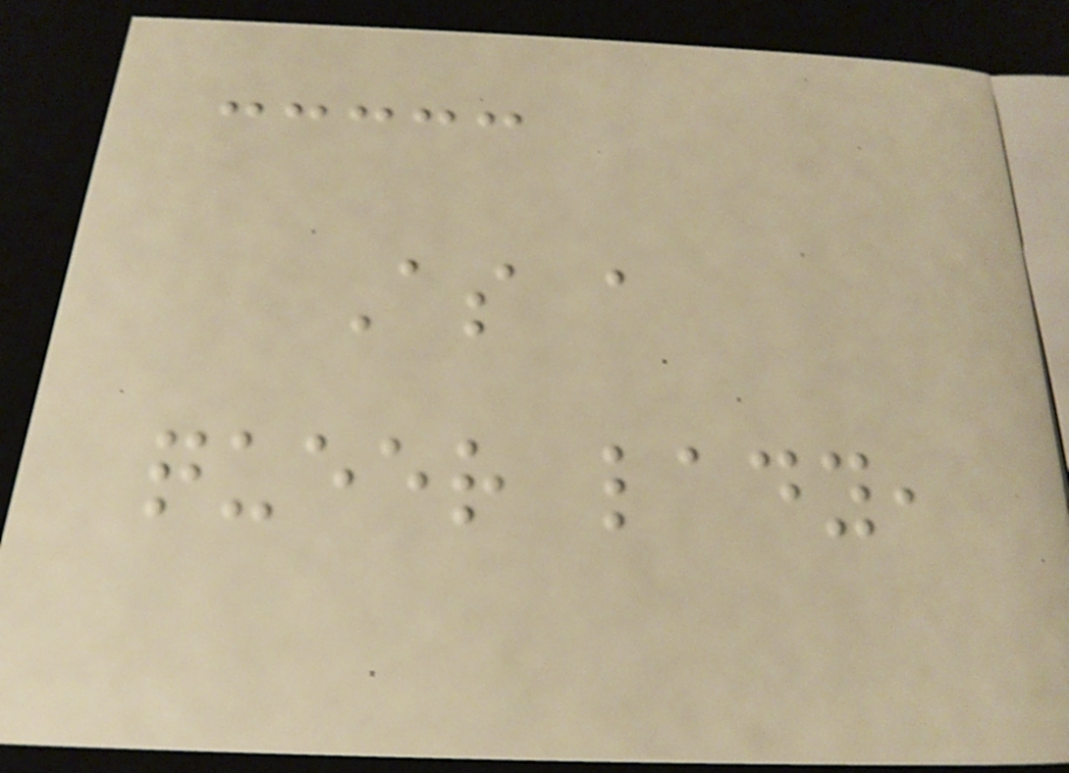As a
queer lady,
